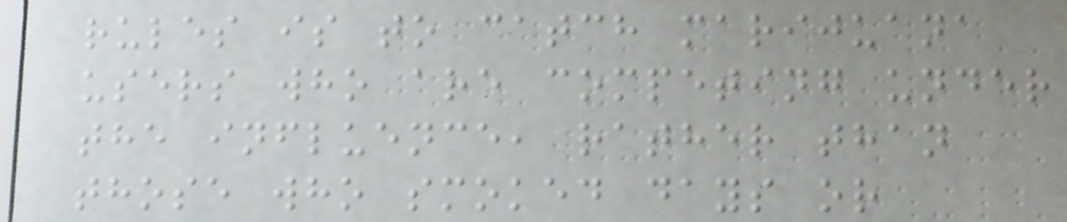rules is to catch marijuana
users who are competing under
the influence, rather than
those who smoked days or
